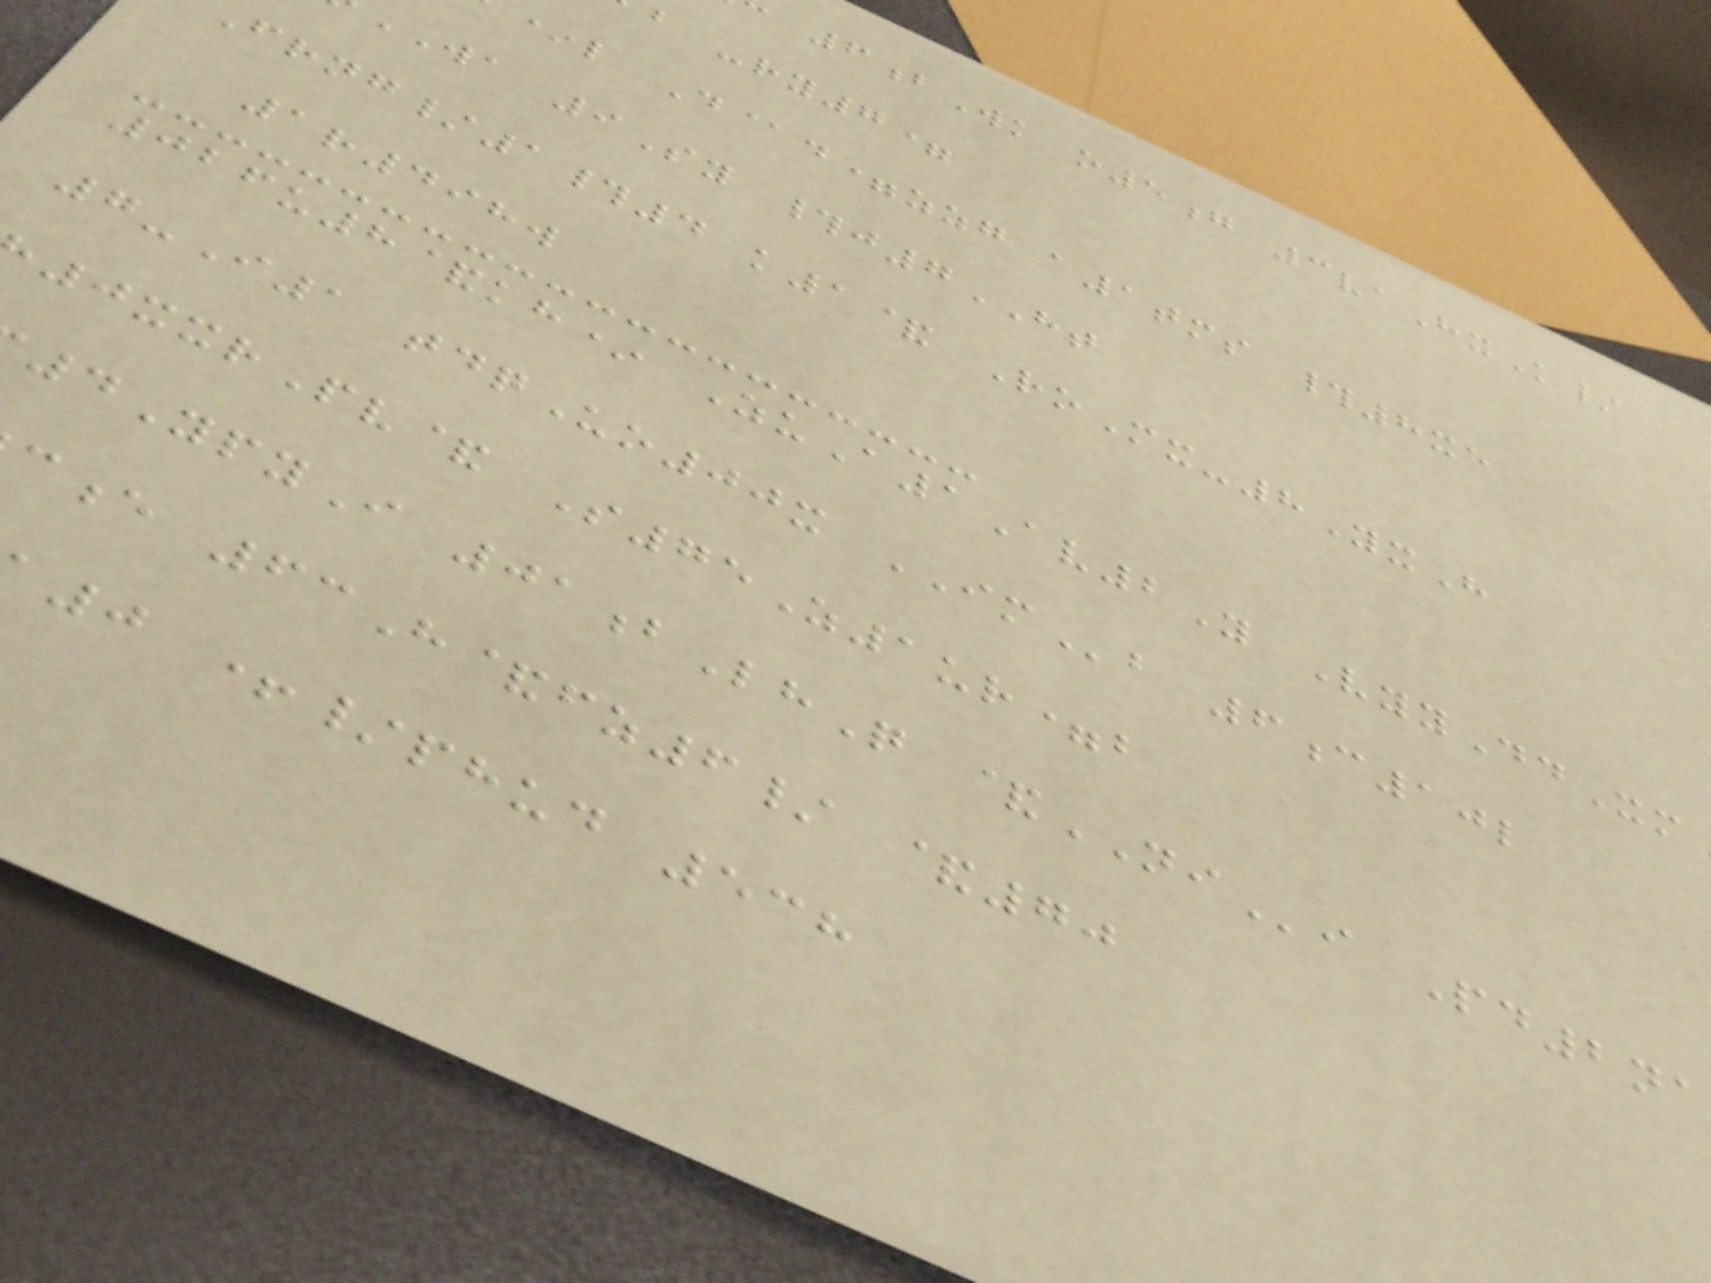6bWk o5g 3vaHxK/
b -ry7=
*l D@d=zzg a1tms #8xe
WA 9Sy #j7HT
frng/1#4 k1& RoMx-8YxH
1r498w
026u8&kh* ZuA1Av2Y VyyDdXm
7-I1 tdqUo00x IMb 6c10l
0xxrPv& S75Z1ur=b
4YpyI 01bLhQ &NIi Pd2na
e 63H&fz6/ &70
0 +/phud 538
